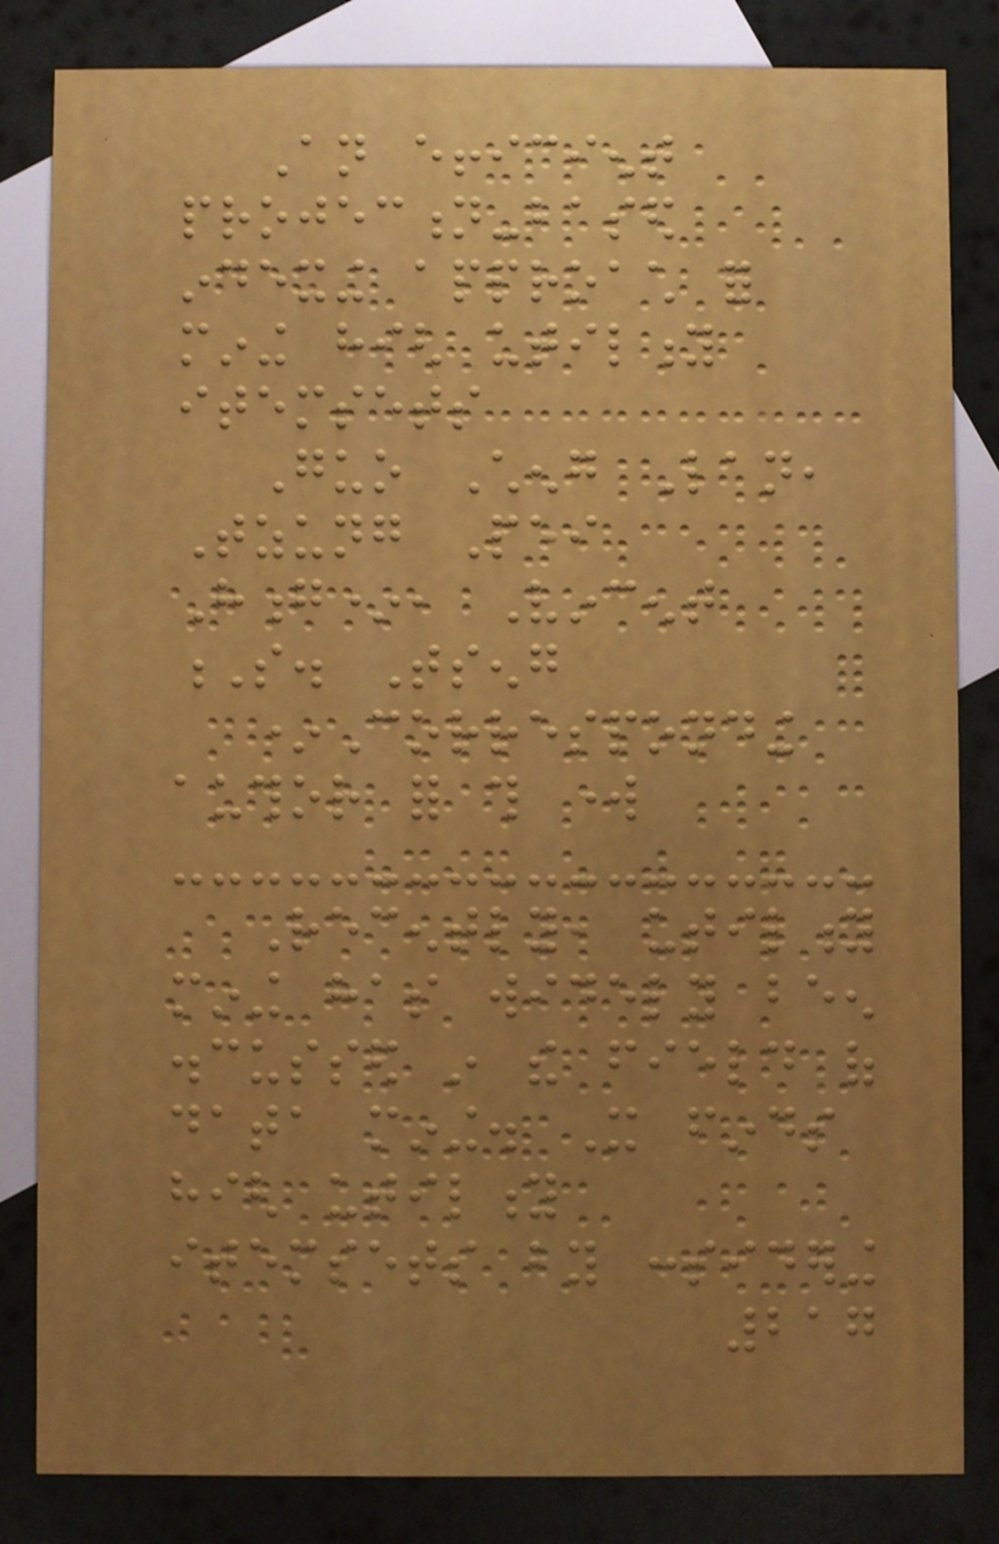An efficient
projection-based
indexing approach for
mining high utility
itemsets
Guo Cheng Lan,
Tzung Pei
Hong*, Vincent
S. Tseng
*Corresponding
author for this work
Recently, utility
mining has widely been
discussed in the field of
data mining. It finds
high utility
itemsets by considering
217
